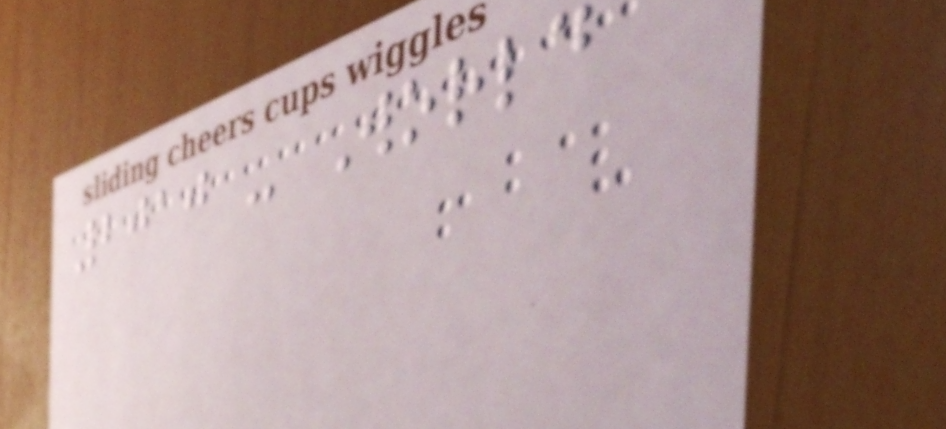2010 - World
